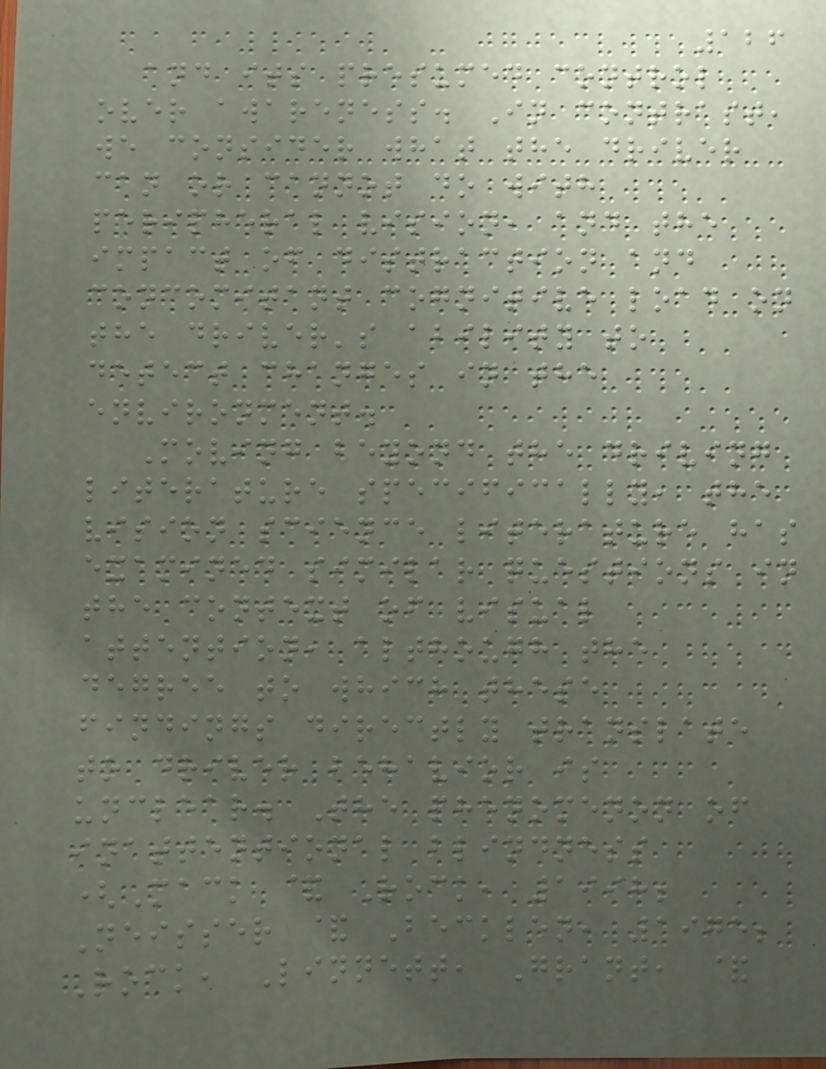126
and its presumed control
over awareness. In contrast,
we consider what the driver
can or cannot do with
peripheral vision, and the
impact of distraction and
concomitant cognitive load on
the driver's ability to
detect changes in the
environment.
Moving beyond the driving
literature specifically, the
vision science literature has
examined similar questions in
the context of visual
attention, although the
degree to which these
findings directly translate
to driver behavior is
unclear. The phenomenon of
inattentional blindness
(Mack & Rock, 1998;
Neisser & Becklen, 1975;
Rock, Linnett, Grant, &
